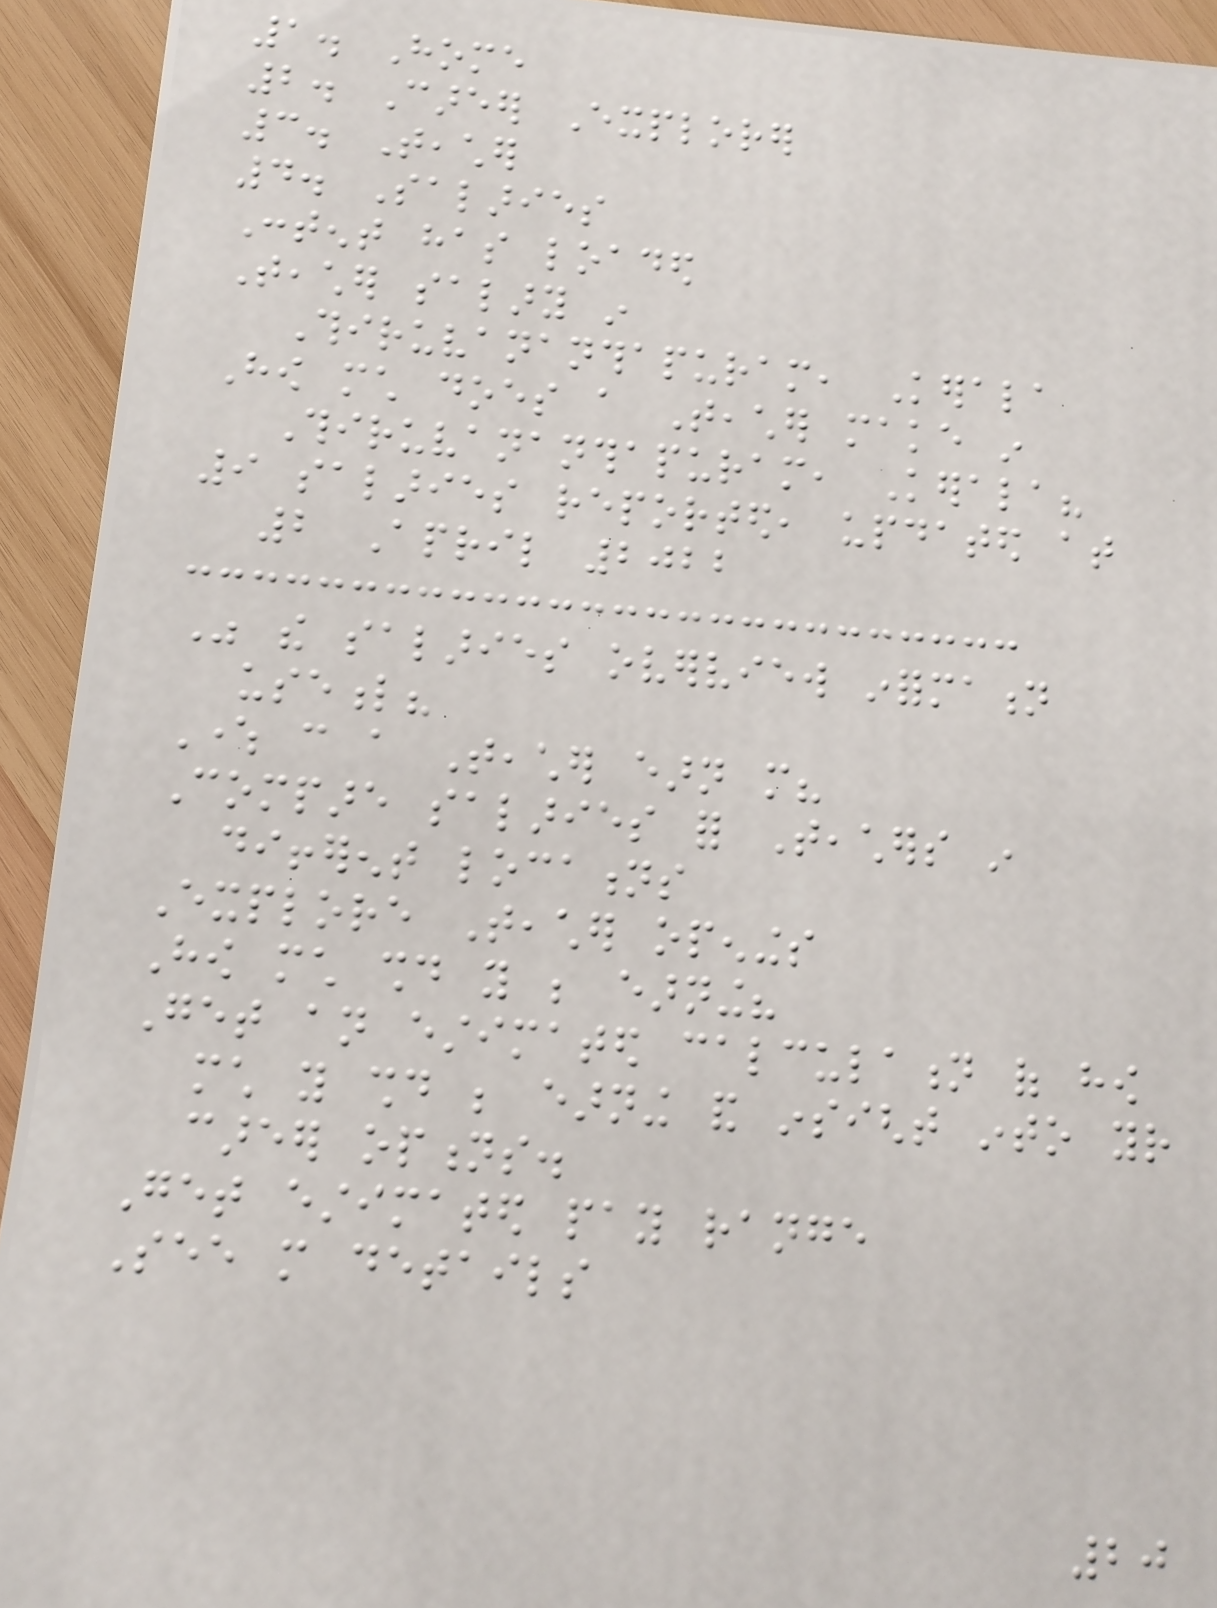1. Home
2. Career Explorer
3. Teacher
4. Salaries
Content has loaded
Teacher salary in
Thiruvananthapuram, Kerala
How much does a Teacher make in
Thiruvananthapuram, Kerala?
9 salaries reported, updated at
2 April 2022
Was the salaries overview information
useful?
Where can a Teacher earn more?
Compare salaries for Teachers in
different locations
Explore Teacher openings
How much should you be earning?
Get an estimated calculation of how
much you should be earning and insight into your
career options.
Get estimated pay range
See more details
20
